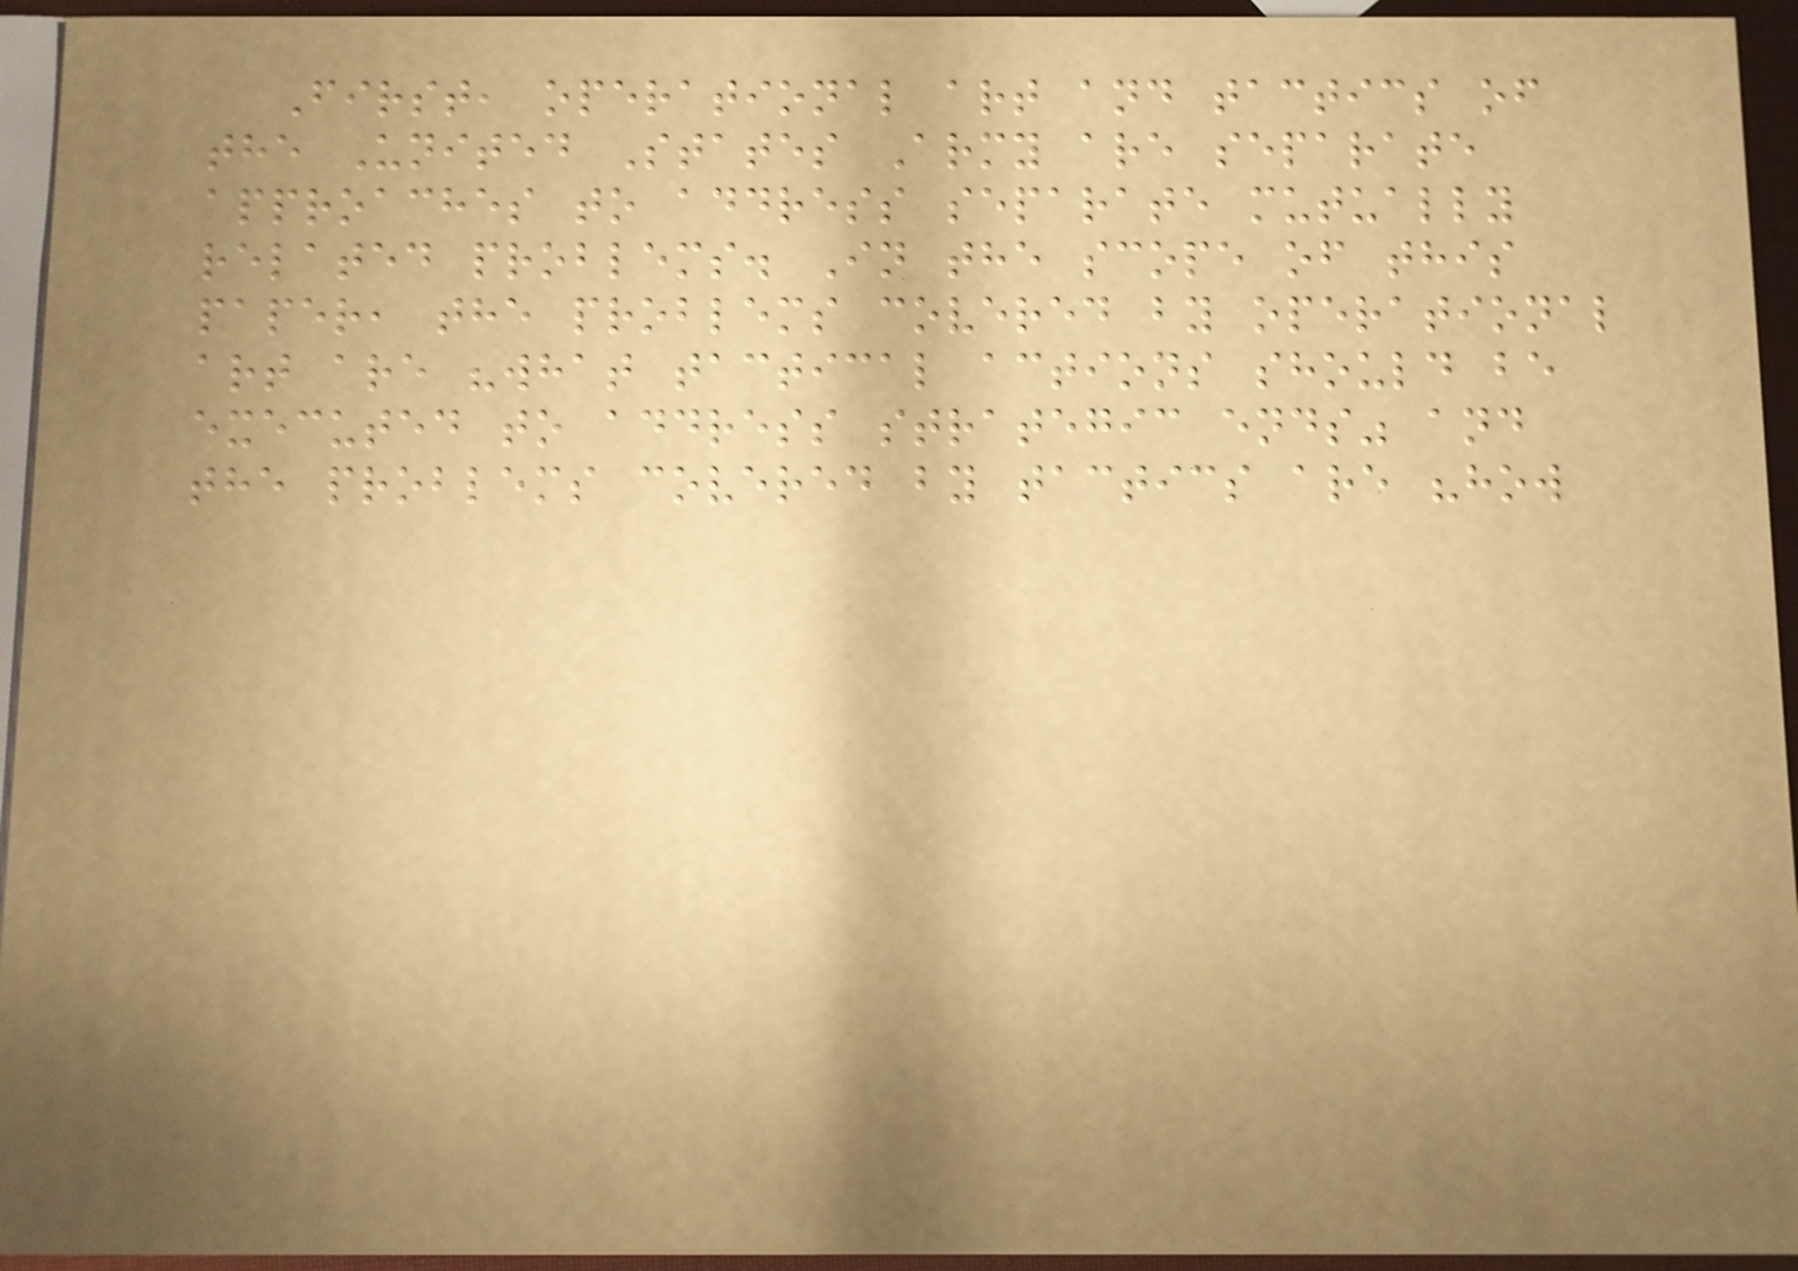First, operational art and tactics of
the United States Army are separate
approaches to address separate mutually
related problems. In the scope of this
paper, the problems covered by operational
art are "what tactical actions should be
executed to address strategic ends" and
the problems covered by tactics are "how
